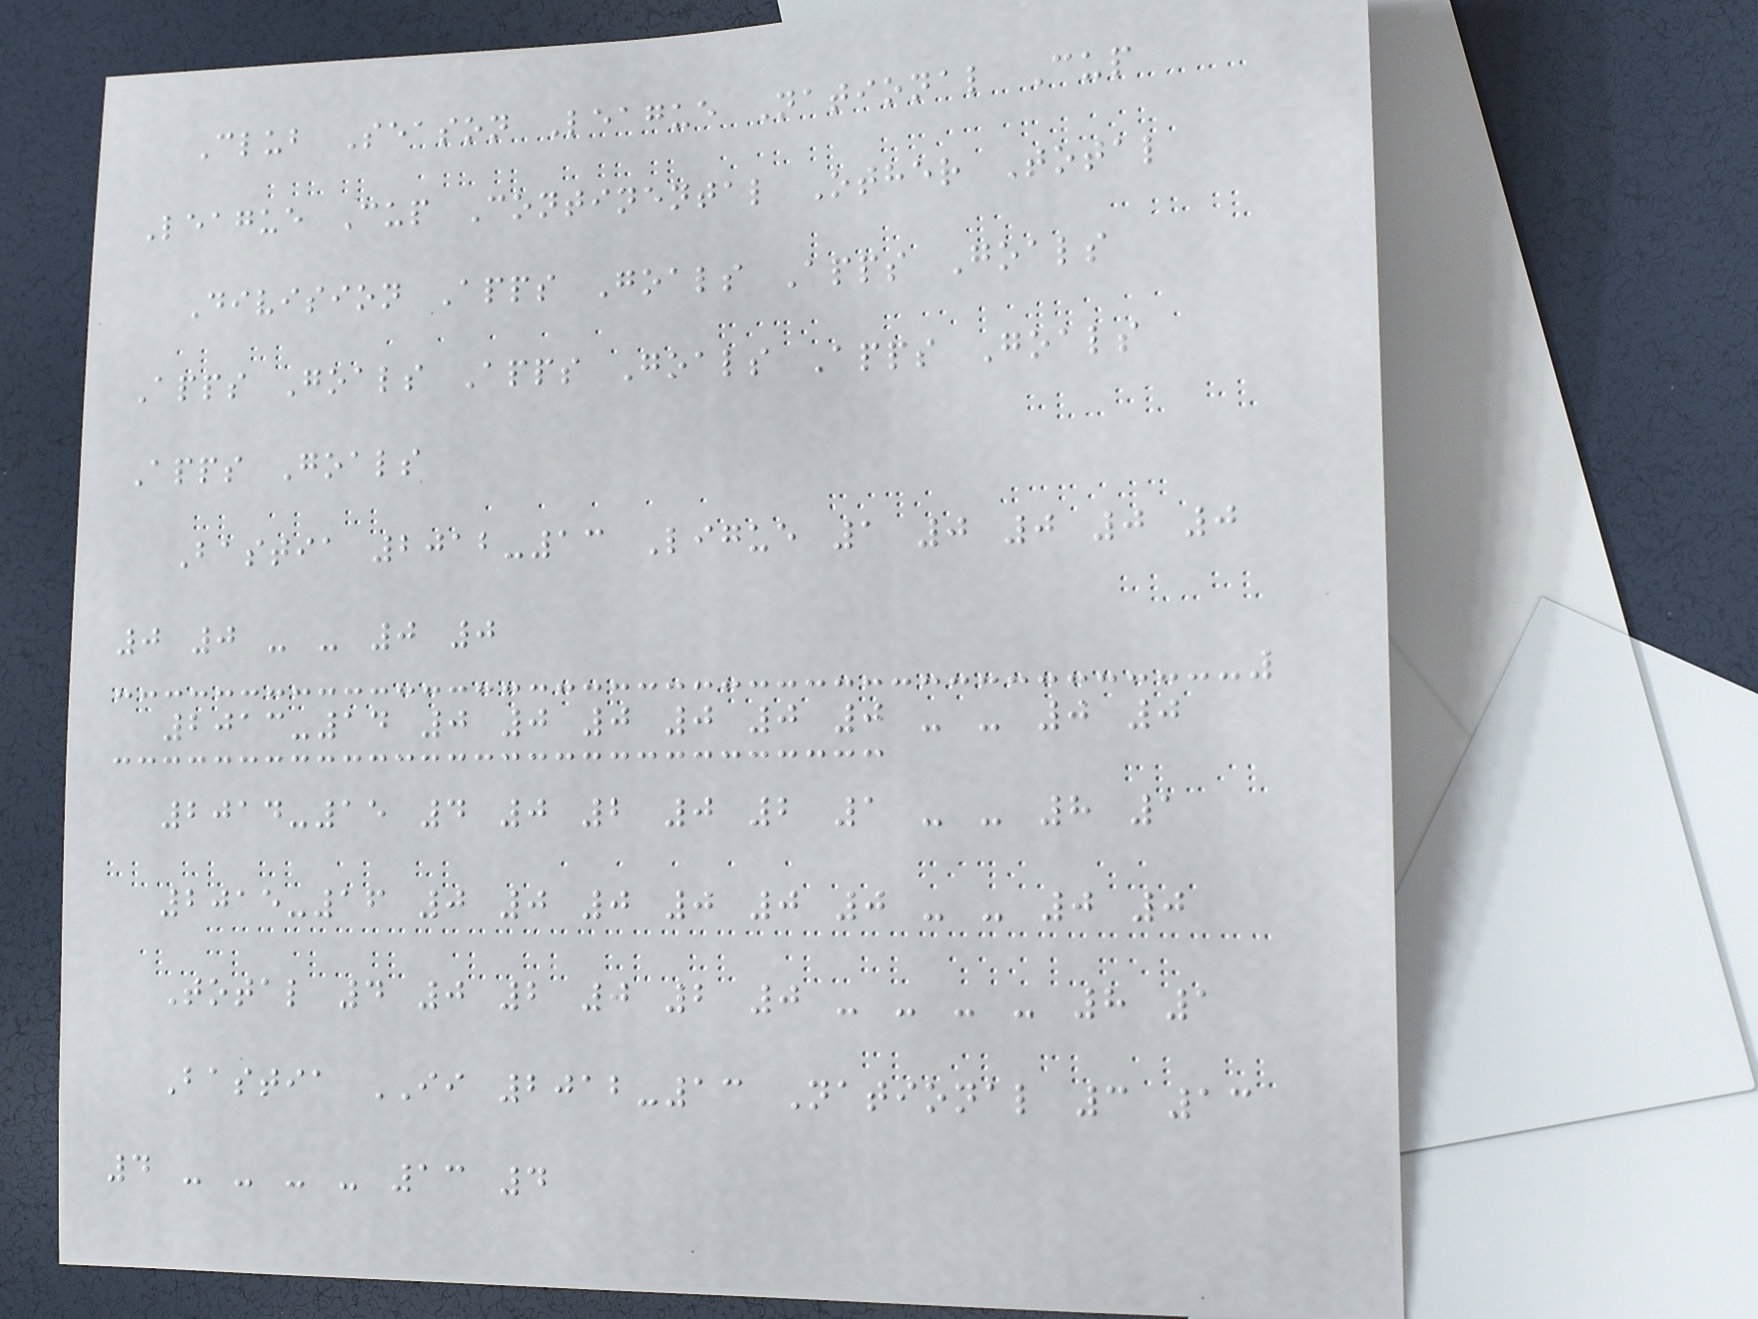Club Season League National Cup
League Cup Continental Other Total
Division Apps Goals Apps Goals
Apps Goals Apps Goals Apps Goals
Apps Goals
Bastia 2012-13 Ligue 1 0 0 0 0
0 0 - - 0 0
2013-14 0 0 0 0 0 0 - - 0 0
2014-15 4 0 2 0 2 1 - - 8 1
2015-16 0 0 0 0 0 0 - - 0 0
Total 4 0 2 0 2 0 - - - - 8 1
Bastia II 2012-13 National 3 13
4 - - - - 13 4
